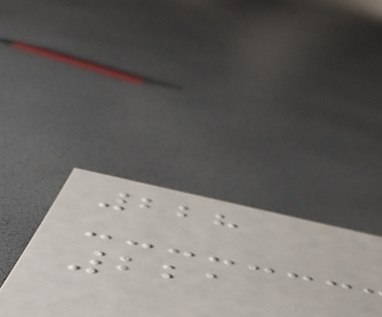228
221
